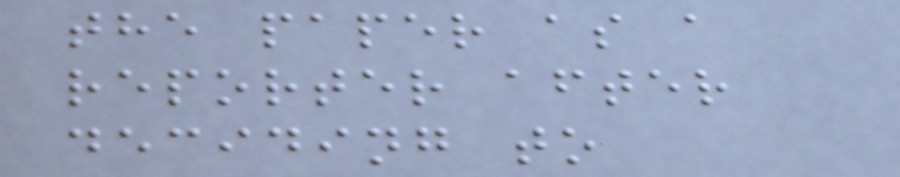the paper as a
reporter after
deciding to
